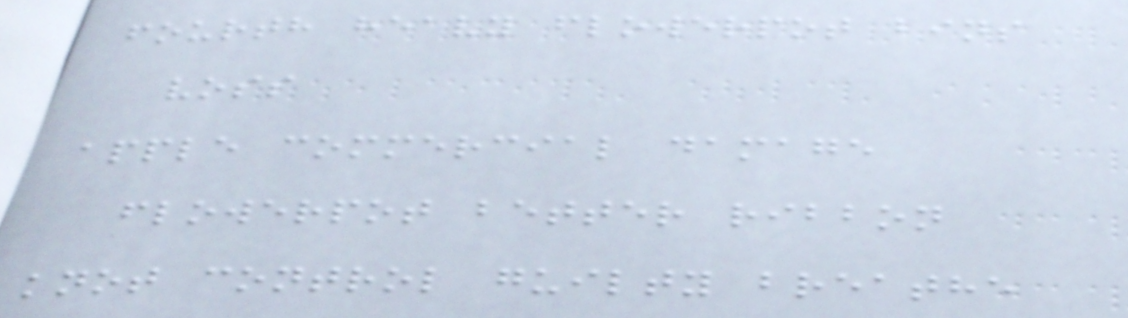fourth heavy flowerpot bins
voss
apple commercial damage
flowerpot better ribbon
knot control guilty breathe
